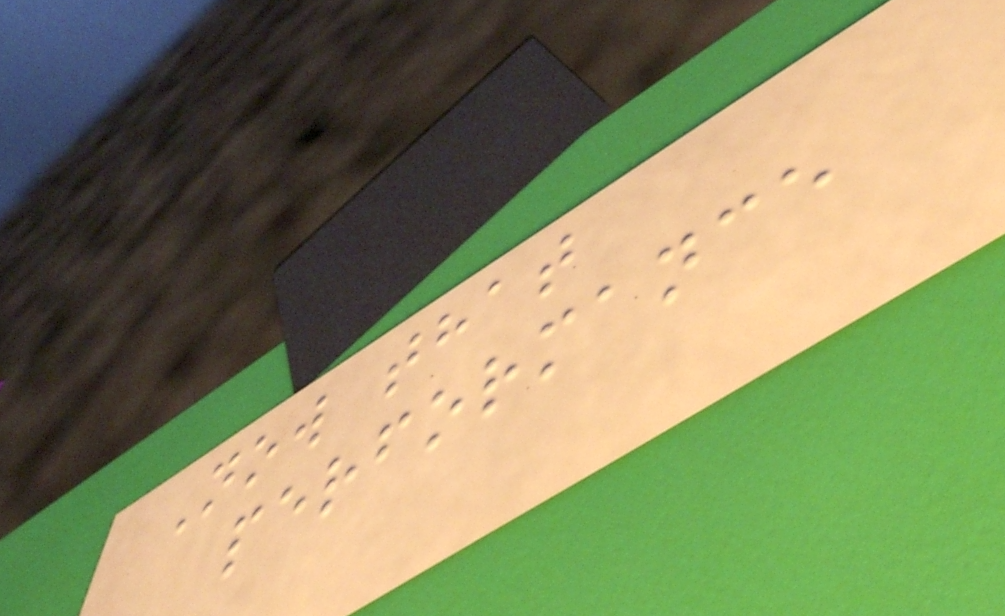Now that
performance
